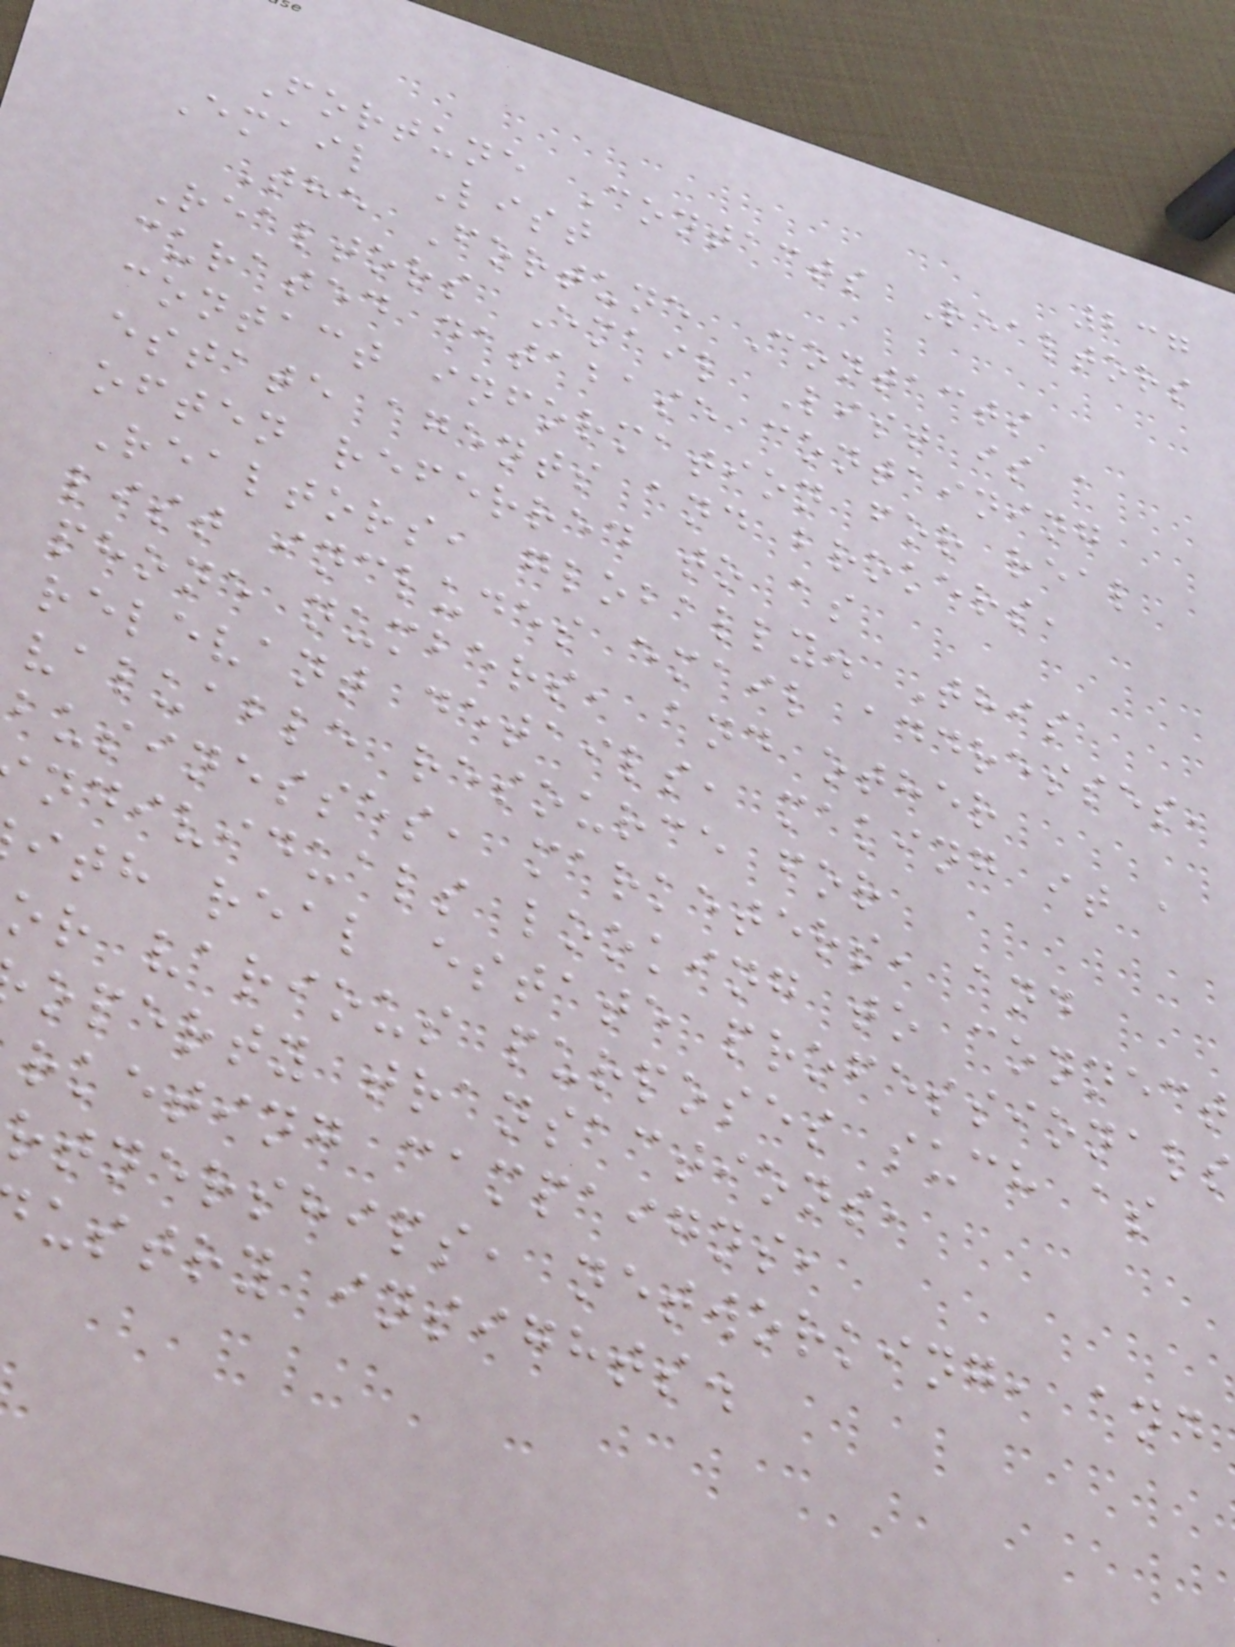237
Fortune Contacts Realtors
Email List
The Fortune Contacts
Realtors Email List is a
curated database containing
contact information for real
estate agents and brokers,
often referred to as
Realtors, globally. This
list includes email addresses,
phone numbers, and other
relevant details, making it a
valuable resource for
businesses, marketers, and
ndividuals looking to connect
ith real estate professionals
or various purposes such as
operty transactions,
rketing campaigns,
rtnerships, networking, and
ustry insights.
